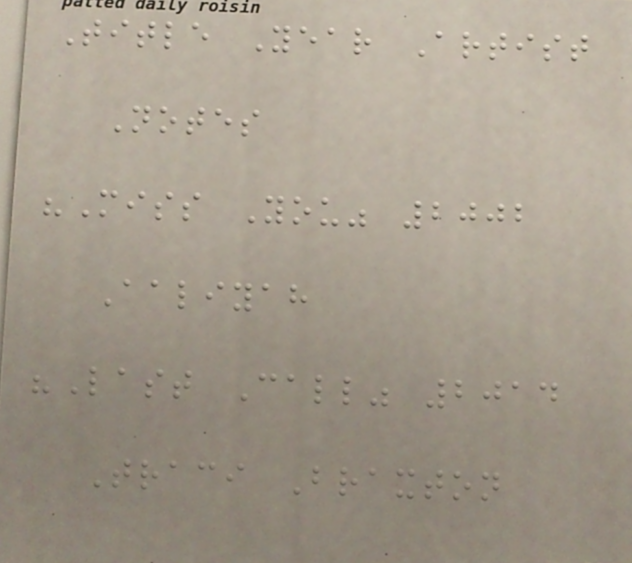Title Year Artist
Notes
"Miss You" 2002
Aaliyah
"Last Call" 2014
Traci Braxton
